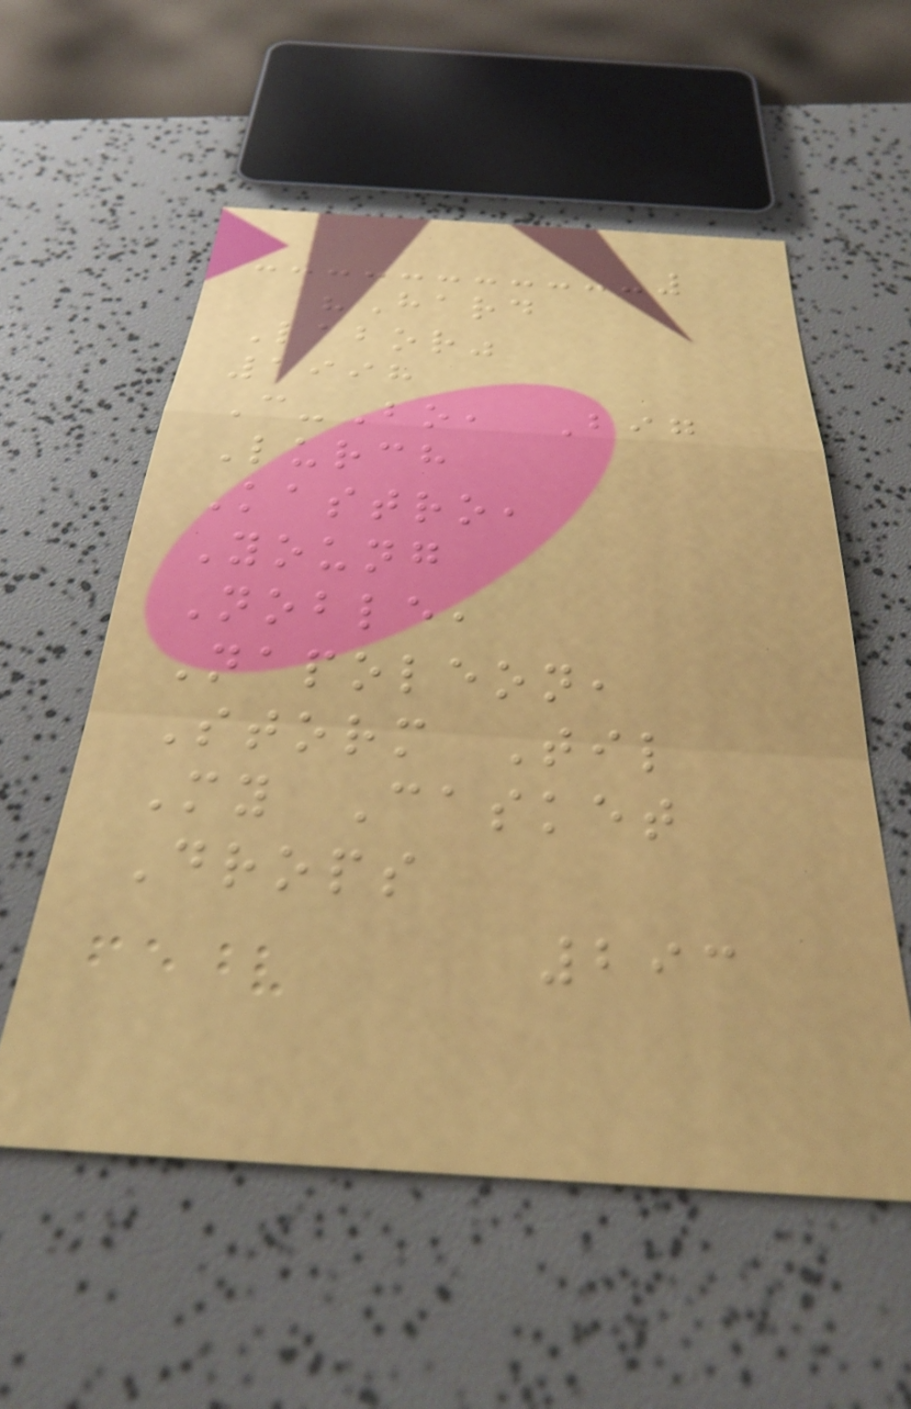"Hard
Labor"
1998
C-Bo, Big
Lurch
Kastro,
Young
Noble,
Napoleon,
Storm Til
My Casket
Drops
293
